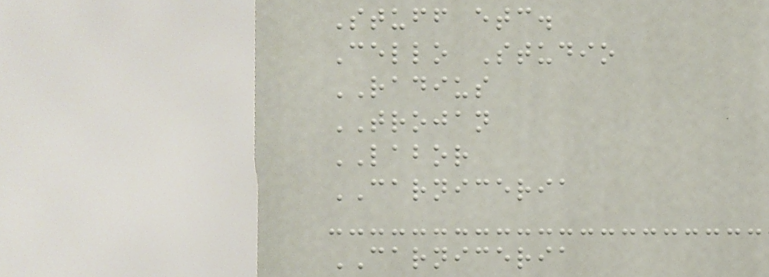Stuff etc.
Cello Studio
RADIUS
TROJAN
LABOR
CARNICERIA
CARNICERIA
